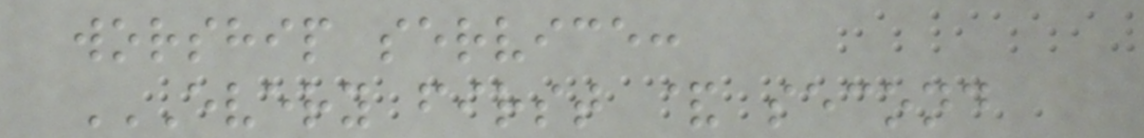worship service:
EVERY FIRST & SECOND
